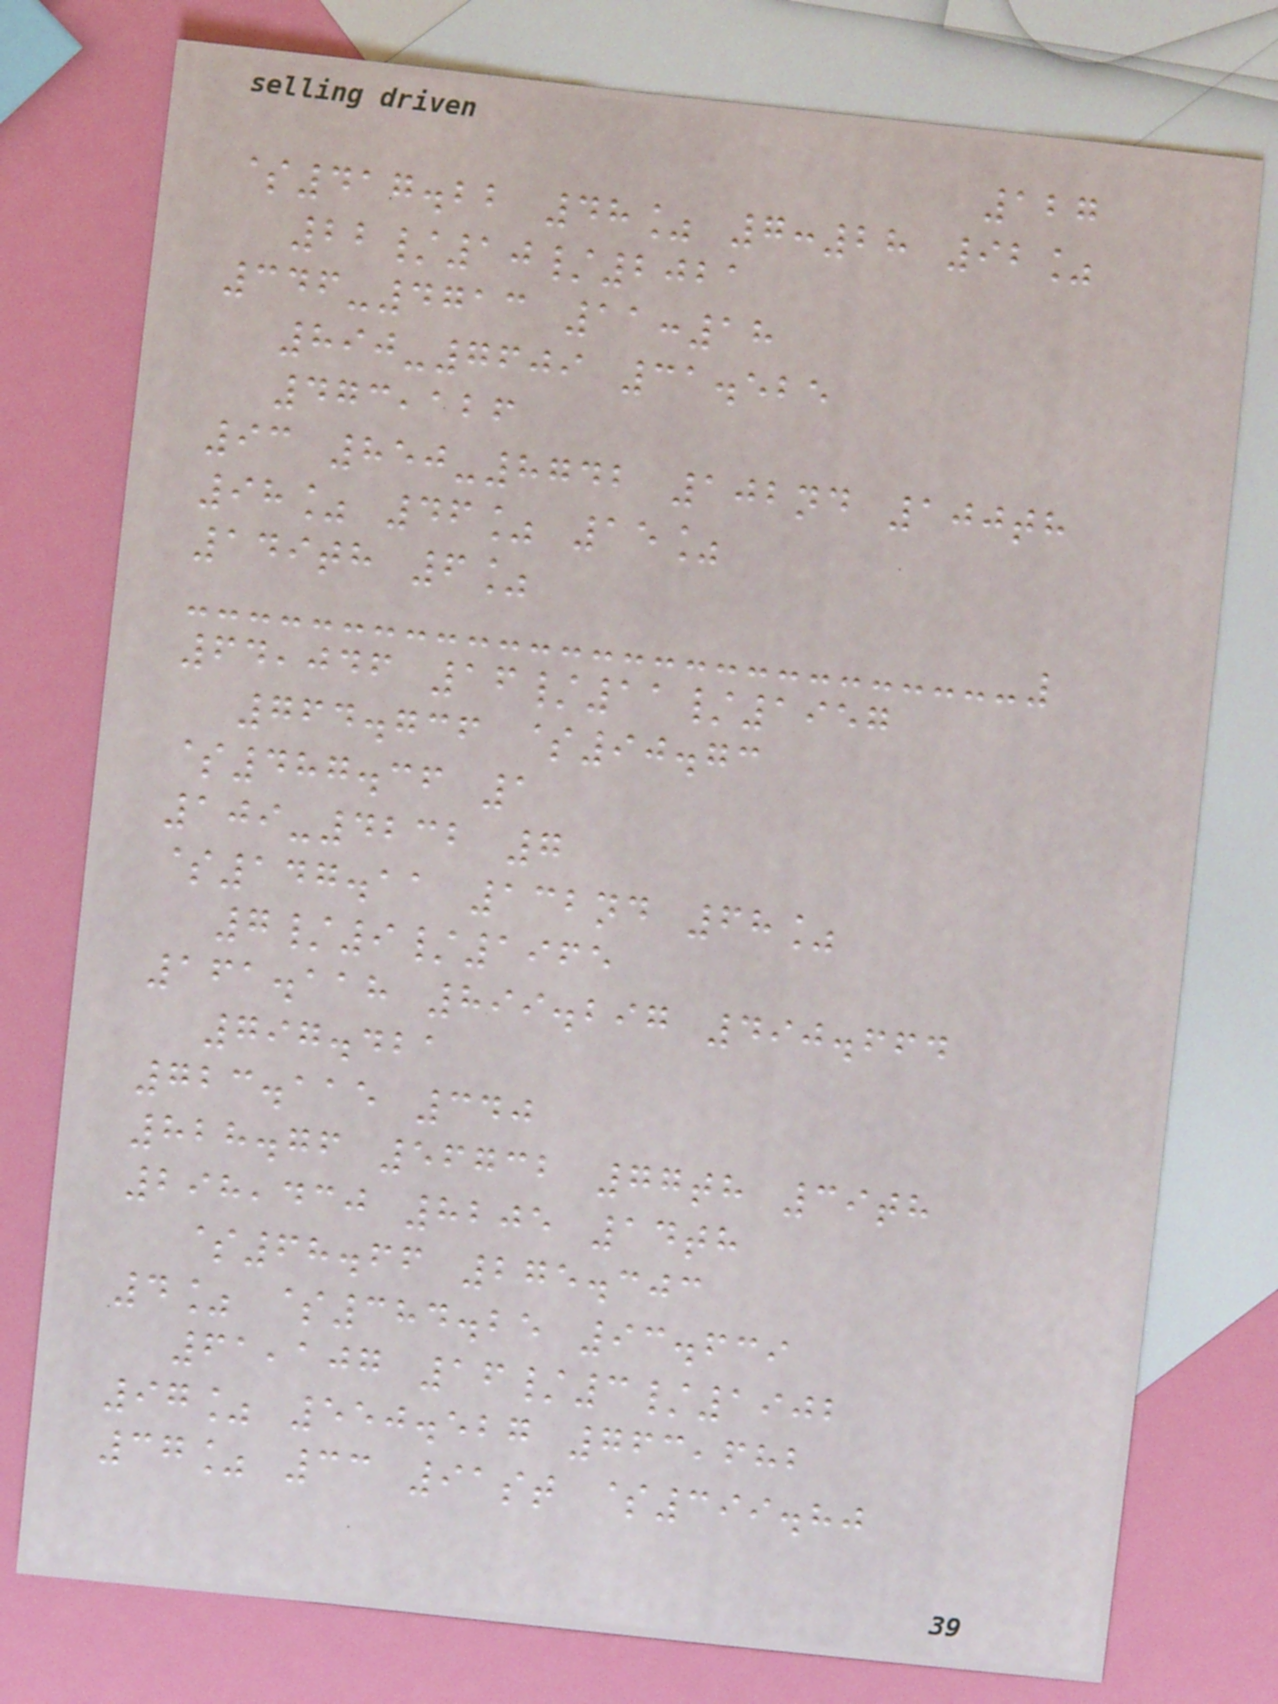127
$417.22 48% 7:28 92%
22/10/2021
346-4713 11:18
890-7609 31.525
473,126
93 850-8742 102nd 100th
98% 46% 15%
149th 6%
64,046 16/11/1957
764.736 $90.73
$487.36 1
109-4232 7
$147.11 132nd 68%
7/9/1965
161.118 899.297 490.664
797.421
723.115 340
828.76 56732 77th 39th
298,430 8205 14th
$68.66 275.303
4% $384.25 93.639
61,107 16/3/1902
97% 550.527 763,682
37% 33 91st $399.80
